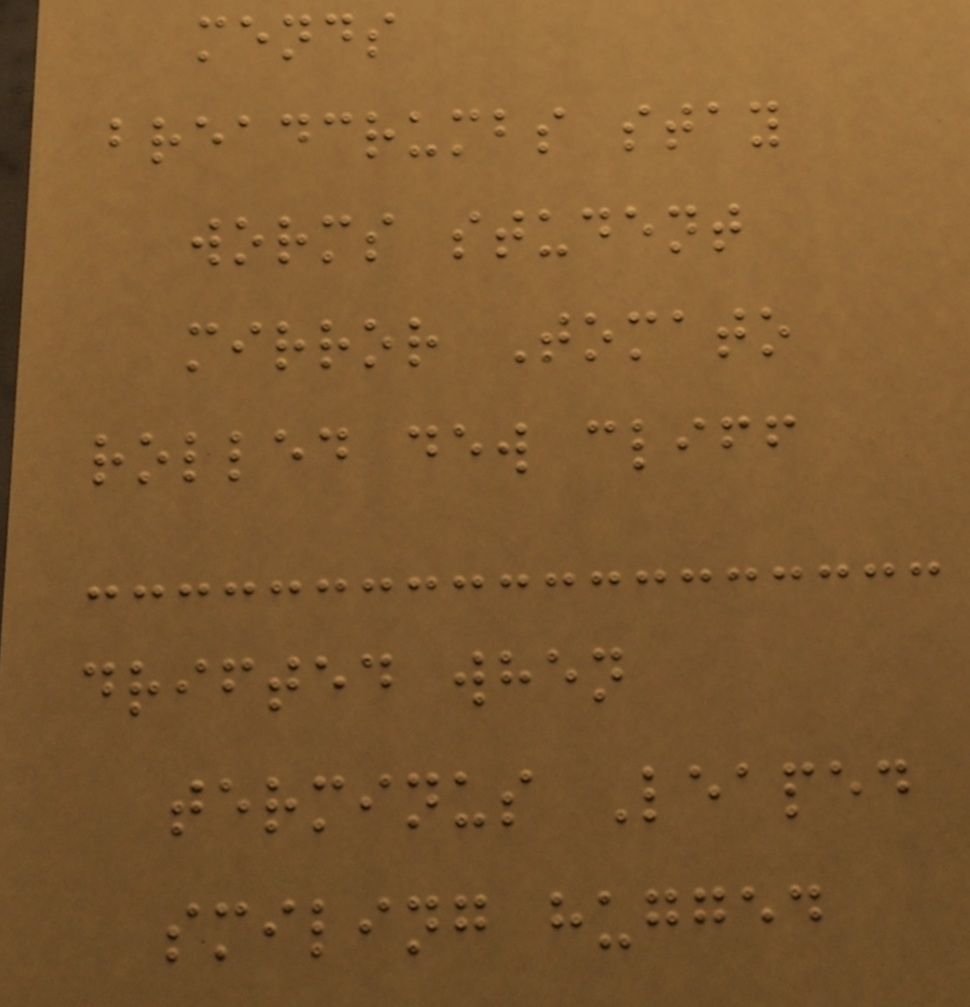mends
breadcrumbs stay
worms student
mirror Tomato
rolled dew cliff
drifted when
terminus Leaped
smiling hugged
